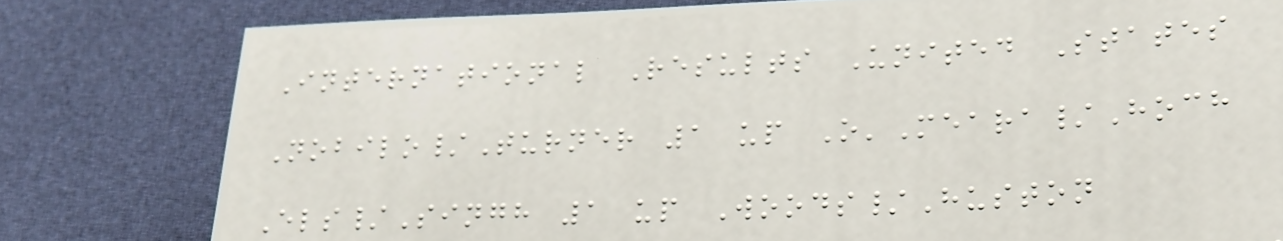International Results United States
Nobilo/Turner 1 up O'Meara/Hoch
Els/Singh 1 up Woods/Huston
